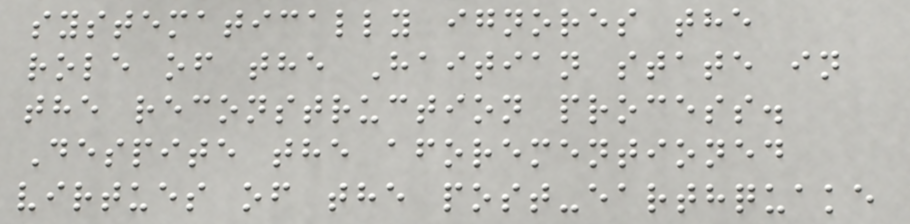systematically ignores the
role of the Haitian state in
the reconstruction process.
Despite the aforementioned
virtues of the post-earthquake
